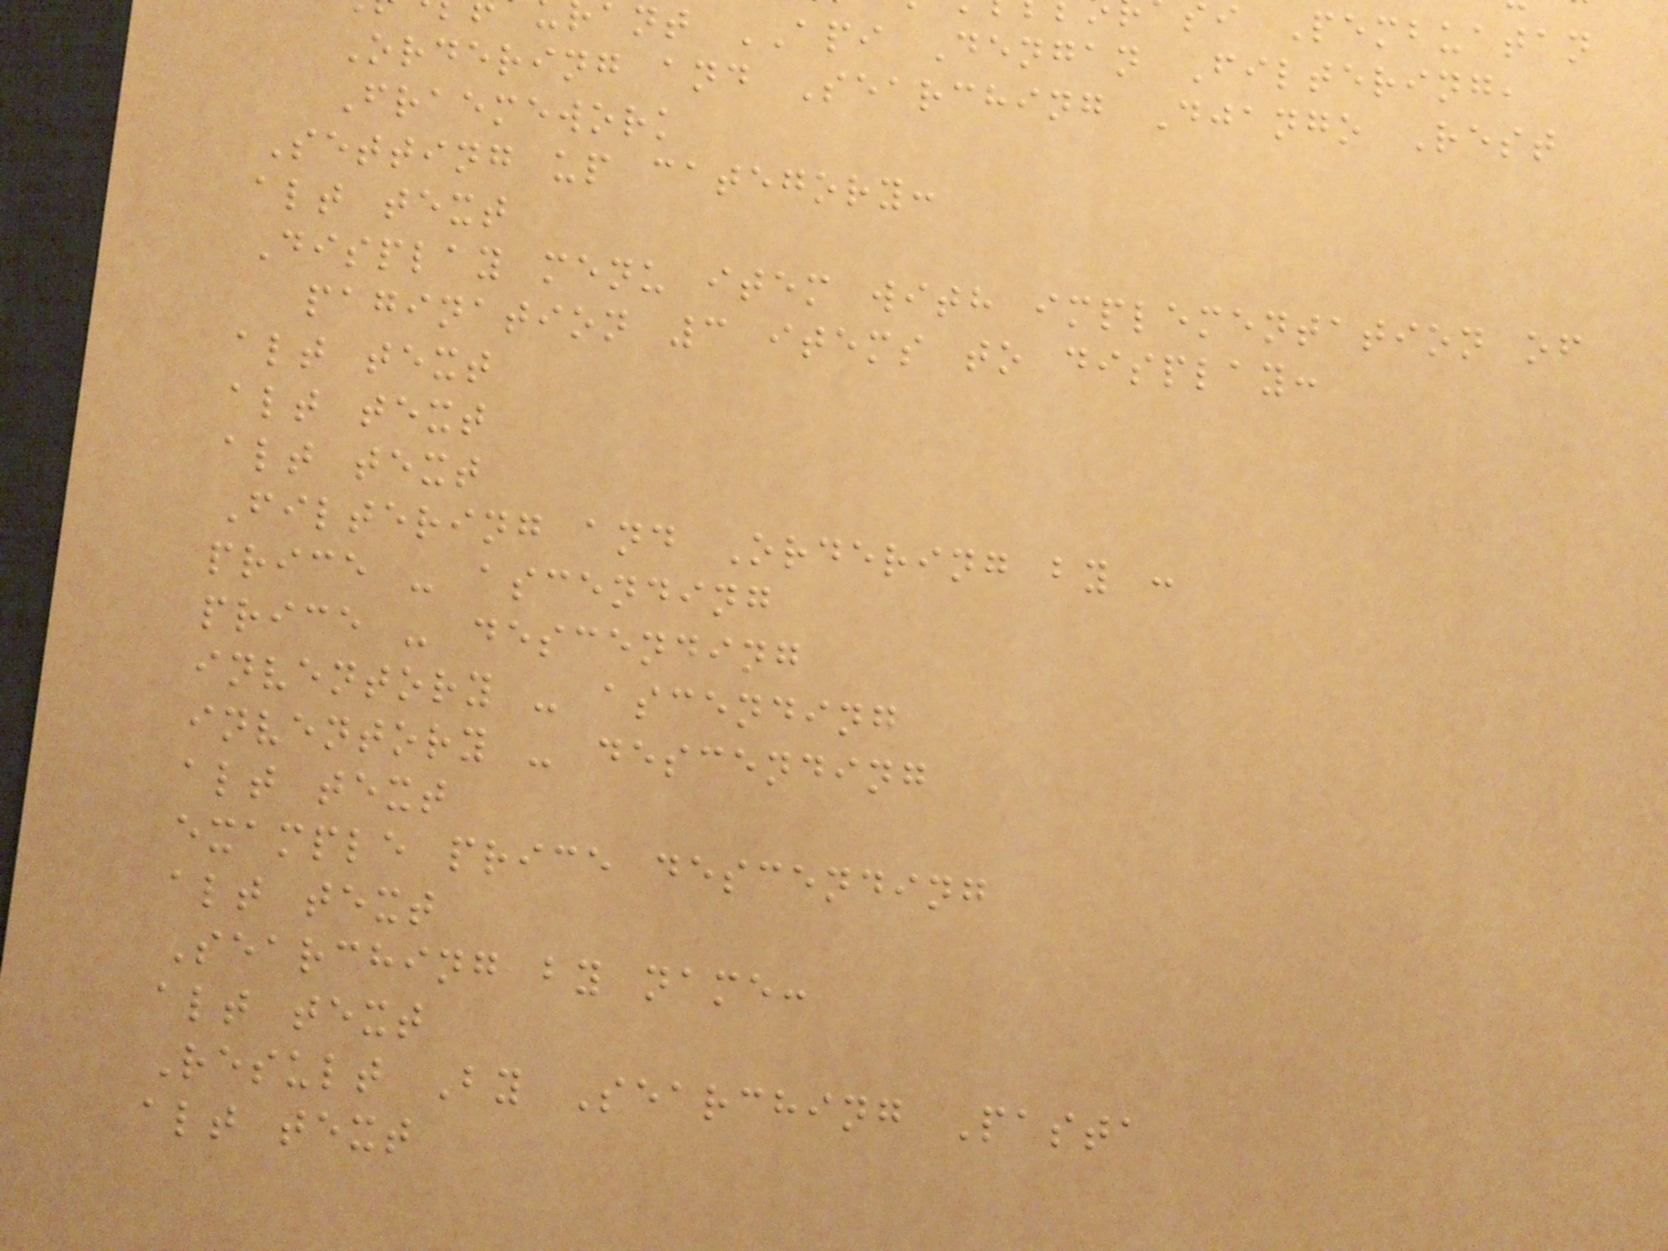i Pembuatan
ant API Dengan Filtering,
Ordering and Searching Django Rest
Fraemework
Setting up category:
alt text
Display menu item with implementation of
pagination 3 items to display:
alt text
alt text
alt text
Filtering and Ordering by :
price - ascending
price - descending
inventory - ascending
inventory - descending
alt text
example price descending
alt text
Searching by name:
alt text
Result By Searching Pasta
alt text
